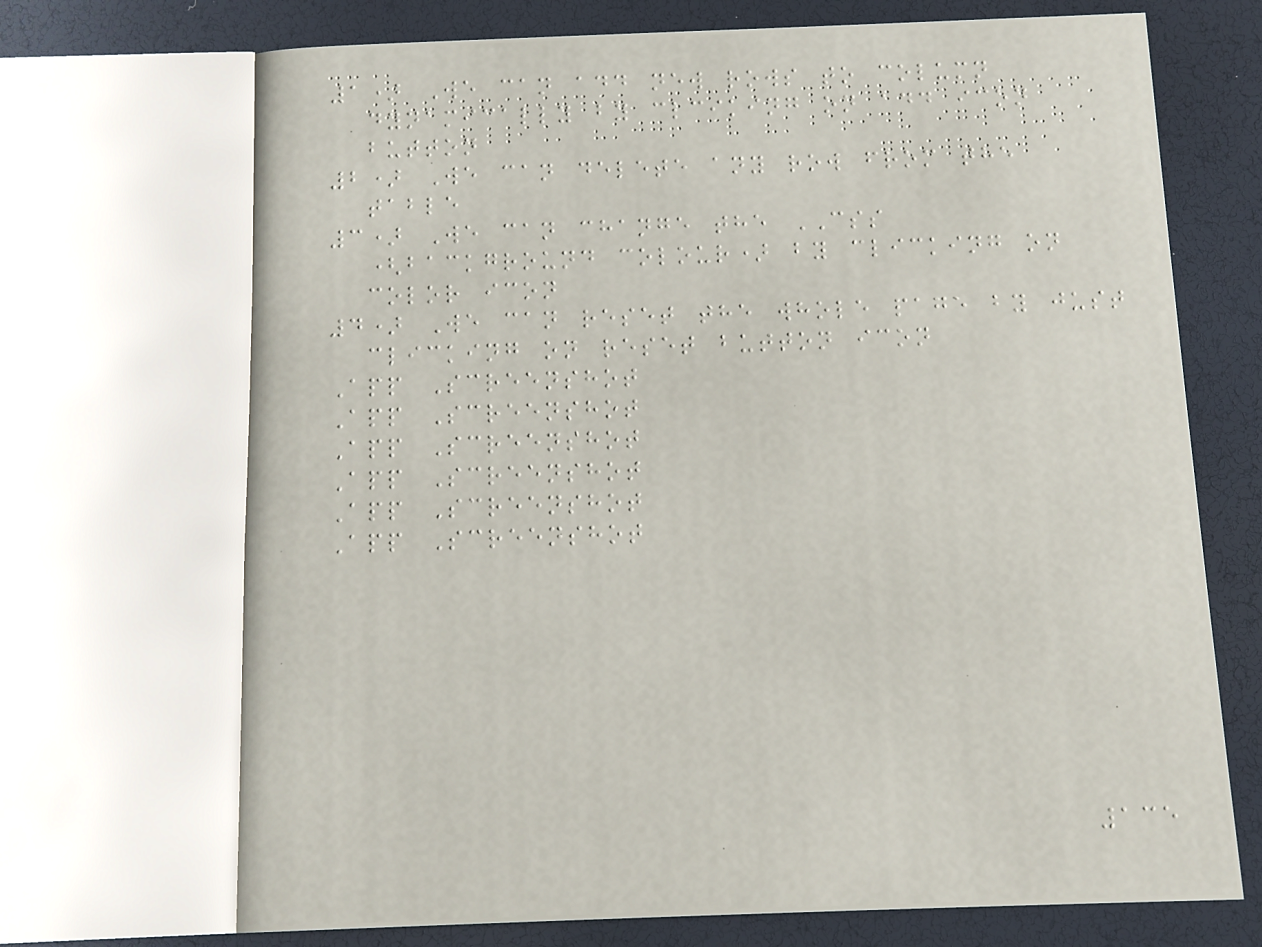1) We can add new rows to column
dynamically by clciking on add icon
button
2) We can delete any row from the
table
3) We can change the CSS
(background colour) by clicking on
color icon
4) We can reset the whole page by just
clicking on reset button icon
App Screenshot
App Screenshot
App Screenshot
App Screenshot
App Screenshot
App Screenshot
135
